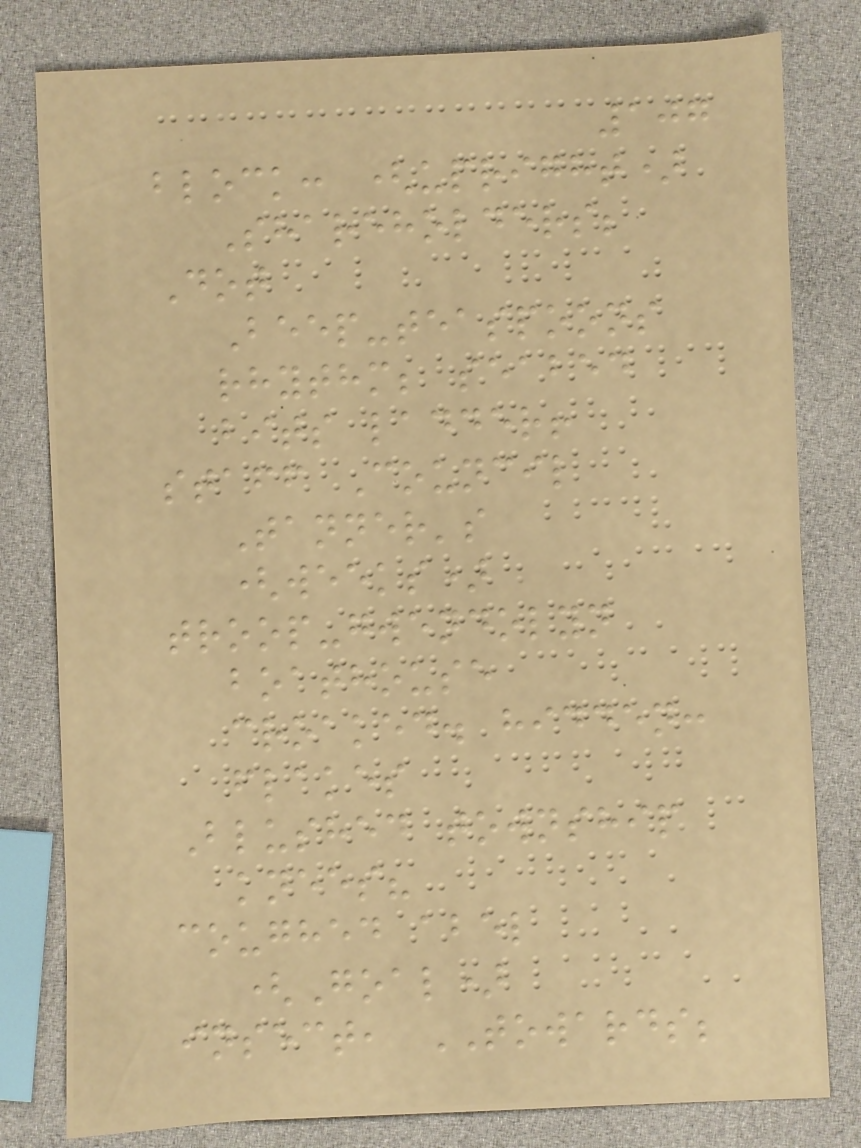107
block: (upright)
Shareholders;
Dot
Beep-teaspoons
rhythm; seabed
bits ladder!
staff Council
Tanner's
(weeks)
troop-gwendolyn
boathouse
croaked. hidden:
flakes
Blushed township
knees?
coughed abel
(Goal)
insect, TOWARDS;
